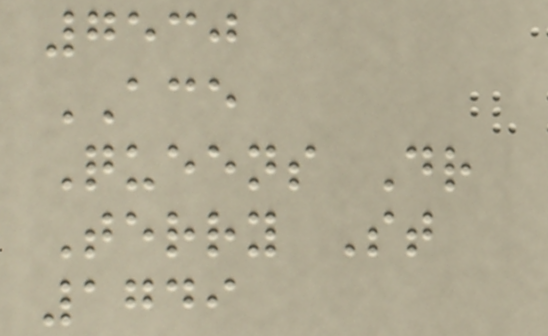7530
ACE
Queens Dr
Terry St
1749
